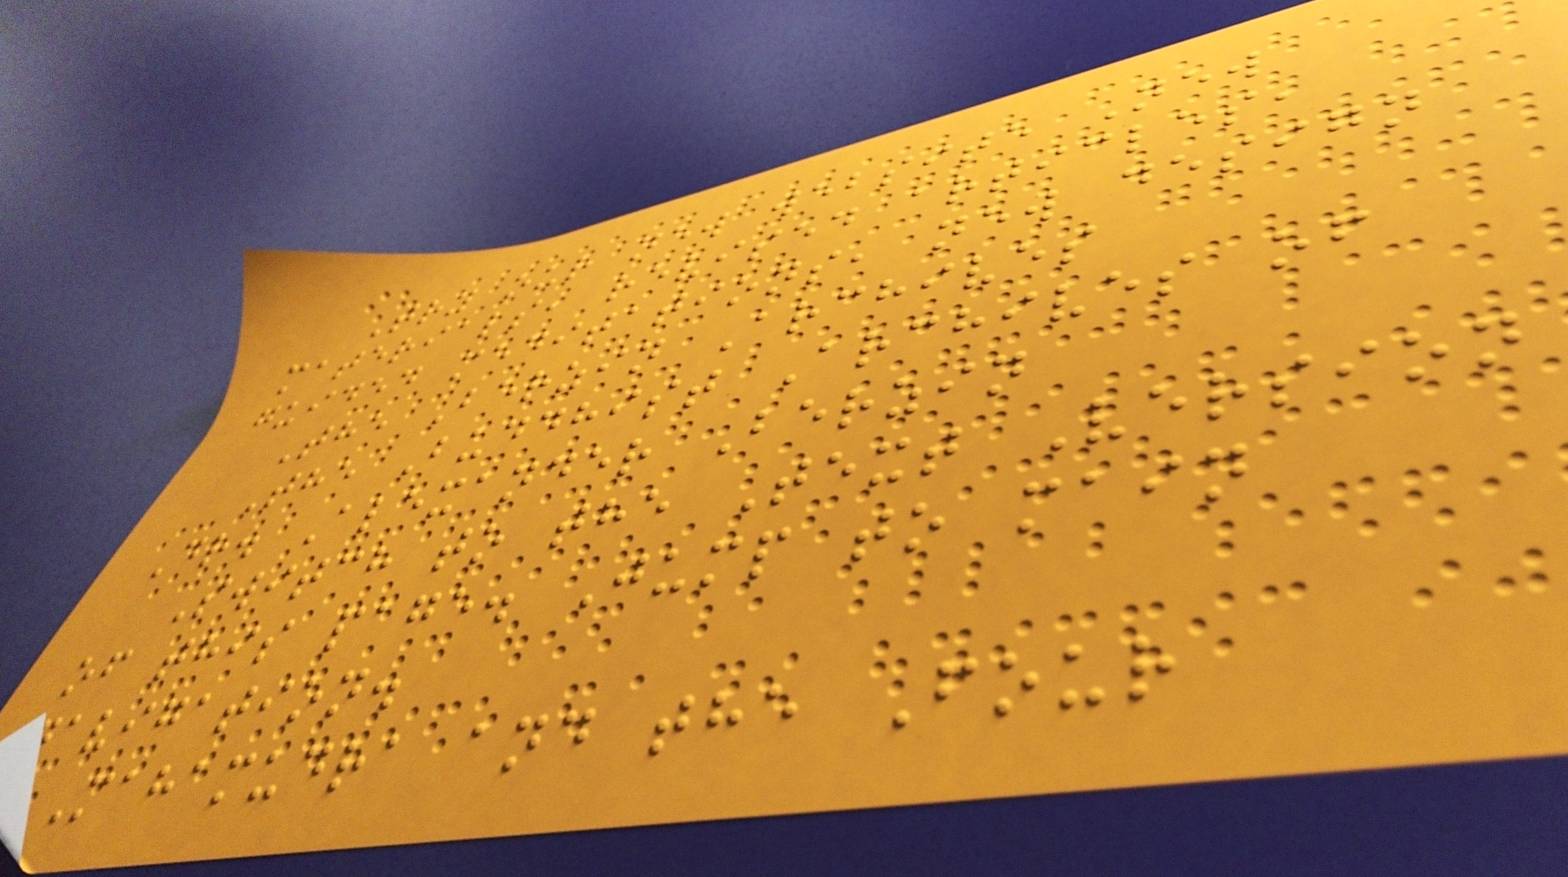Try our new website New
materials, revised articles,
guided meditations, new design
The Berzin Archives
The Buddhist Archives of
Dr. Alexander Berzin
Switch to the Text Version
of this page. Jump to main
navigation.
Mahamudra and the Four
